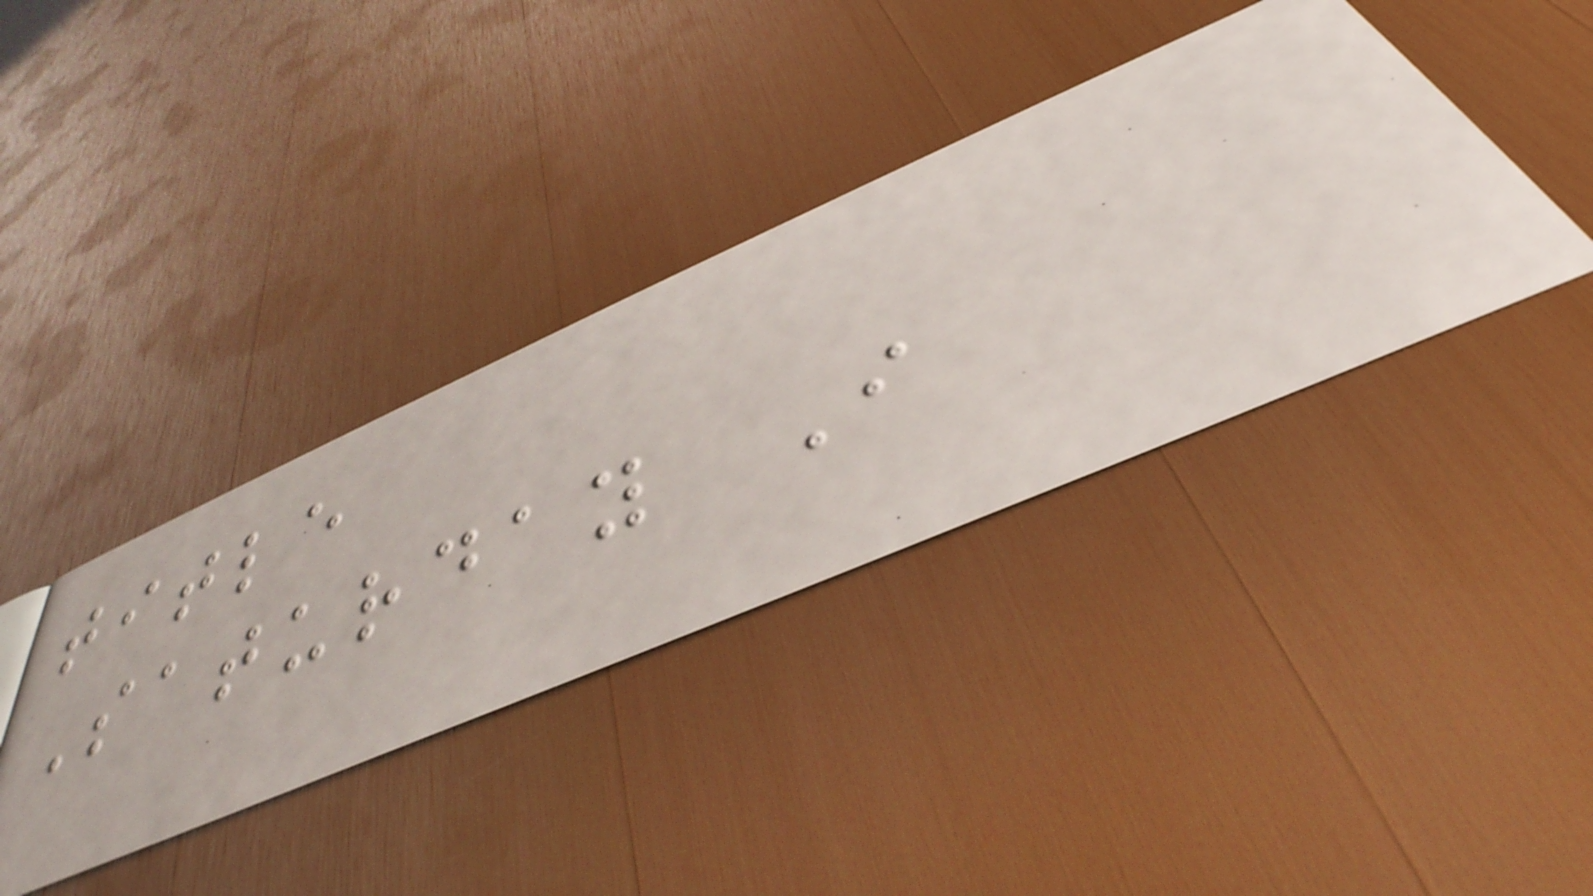title
Saturday I
